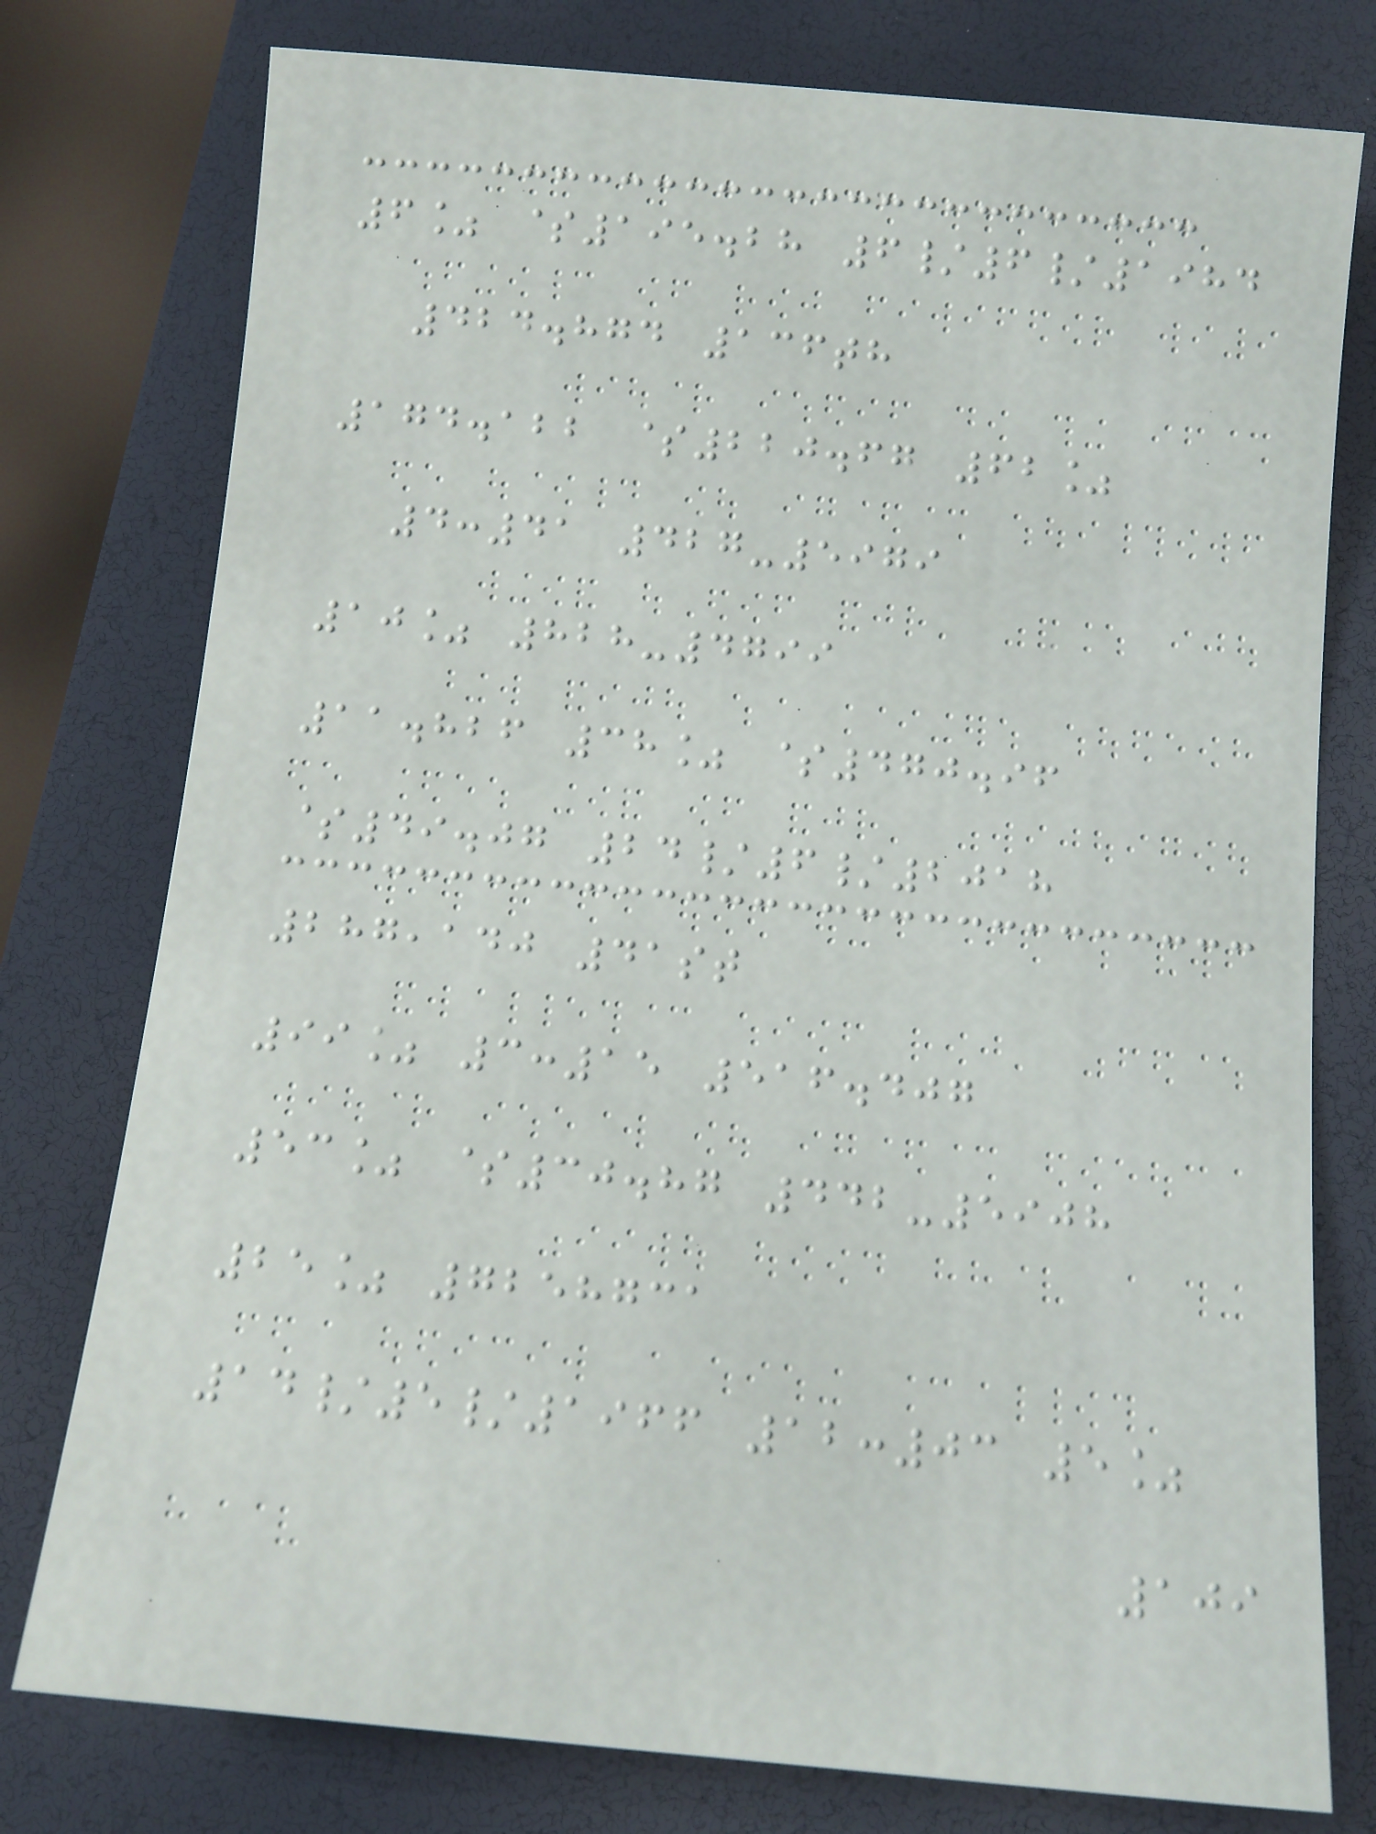6% $195.28 6/6/1984
424.874 136th
174.122 $220.67 62%
4:41 427-5979
10% 828-4799
11.826 38% $470.96
$49.07 24/6/2018
287,140 41st
99% 3:15 516.407
53% $30.87 442-5908
25% 7258731
14/5/1966 12:03 5%
109
